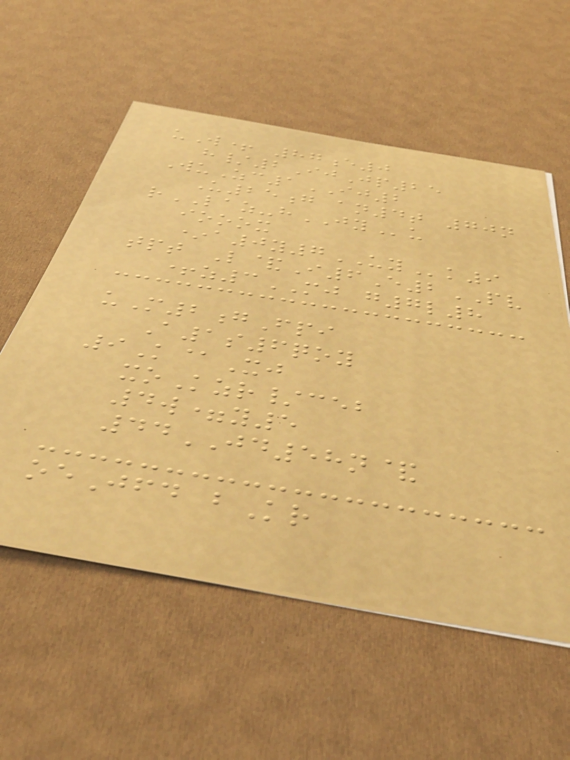uW+ 87e0
h/2IjJp25
WuZc1IJ2
U25g an4t 70n
rLAZ-hJYu
iooox
*a0y7UYk9
tpt L&I6E2PV
+z3MJ g7l8
uM2gFpi
A1s6qoy
9K@Xj
xoKzr/ceb
4w=y5
44JD58n&
oeJfd bKr
